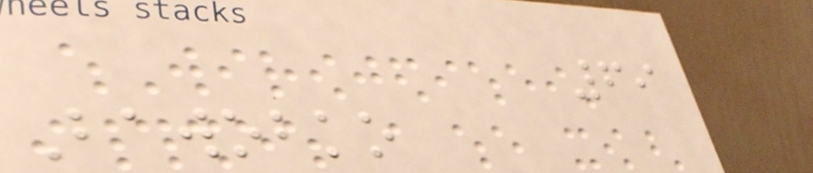69
Bawobko
